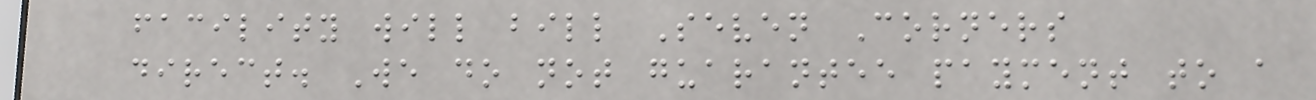facility will bill Seven Corners
direct. We do not guarantee payment to a
